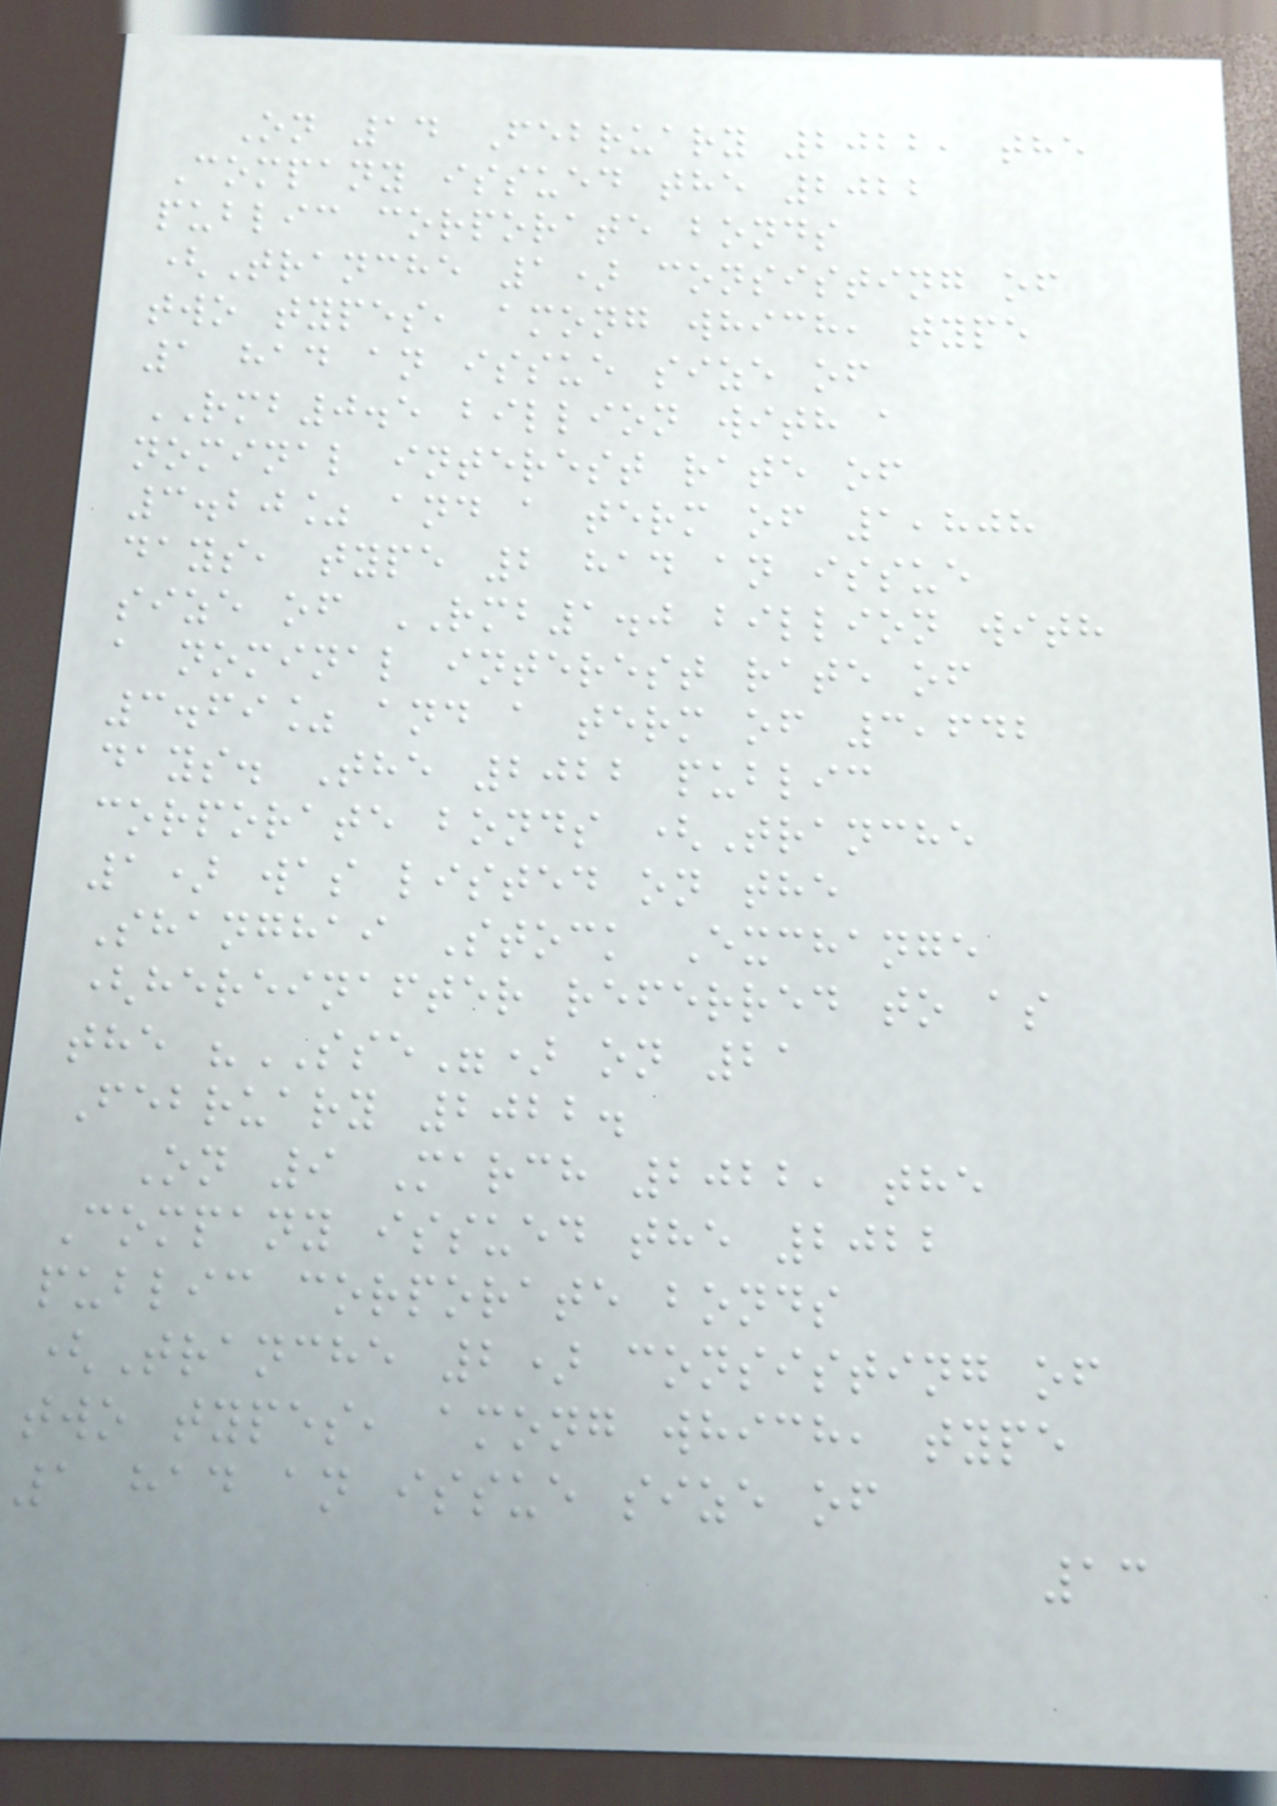On 14 February 2022, the
Company issued the 2022
public corporate bonds
(Tranche 1) consisting of
two types, among which, type
1 had an issue size of
RMB0.5 billion with a
nominal interest rate of
3.20% and a term of 1,808
days, type 2 had an issue
size of RMB1.0 billion with
a nominal interest rate of
3.69% and a term of 3,642
days. The 2022 public
corporate bonds (Tranche
1) was listed on the
Shanghai Stock Exchange
(hereinafter referred to as
the "SSE") on 21
February 2022.
On 9 March 2022, the
Company issued the 2022
public corporate bonds
(Tranche 2) consisting of
two types, among which, type
1 had an issue size of
13
